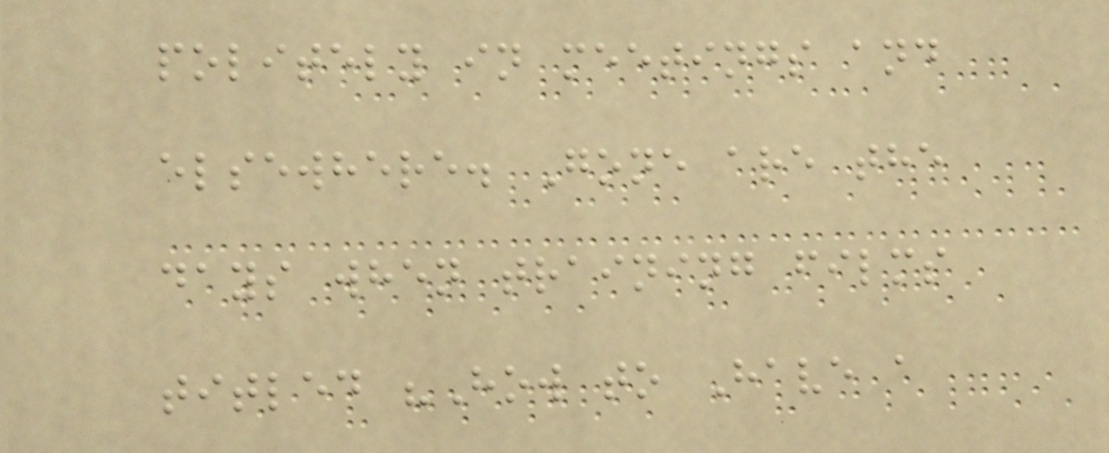politely in meetings and
elsewhere. Gone are the
days when training films
titled "How to Have a
